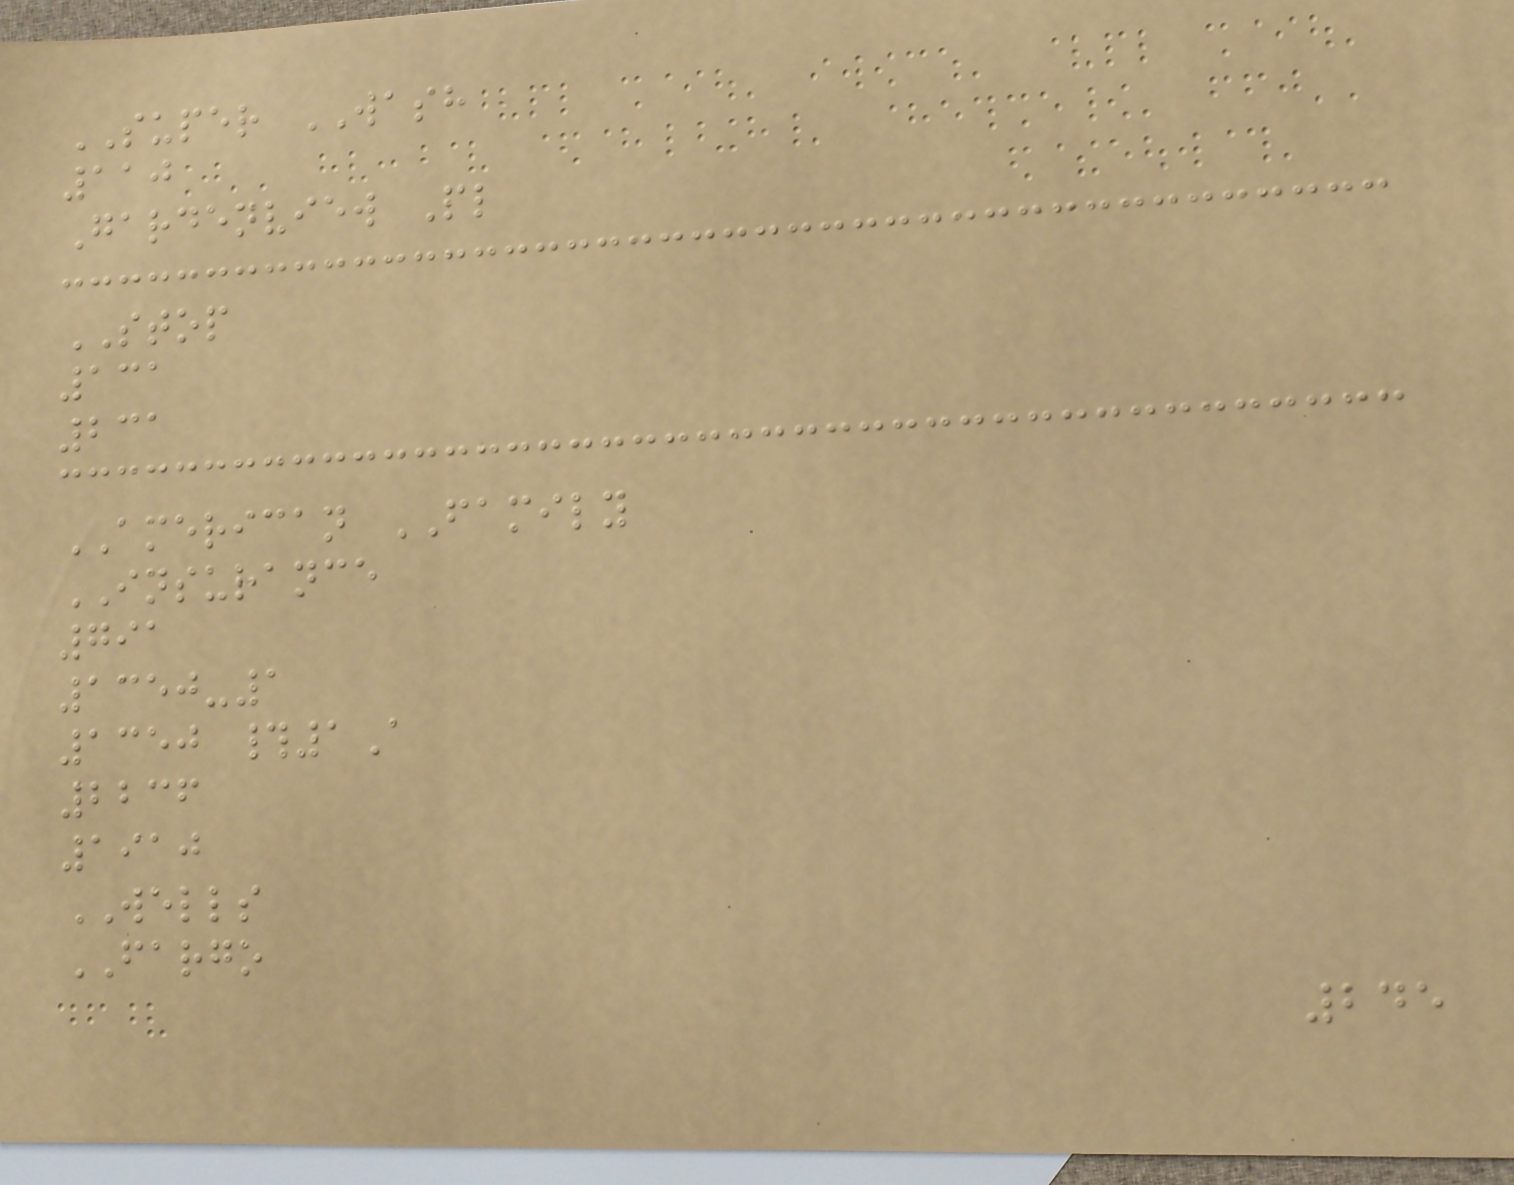SUPER WASH
110
Gardenview Pl
STOP
131
231
AMERICAN FAMILY
INSURANCE
791
1350-1
1350 #1A
2236
1910
WELLS
FARGO
245
